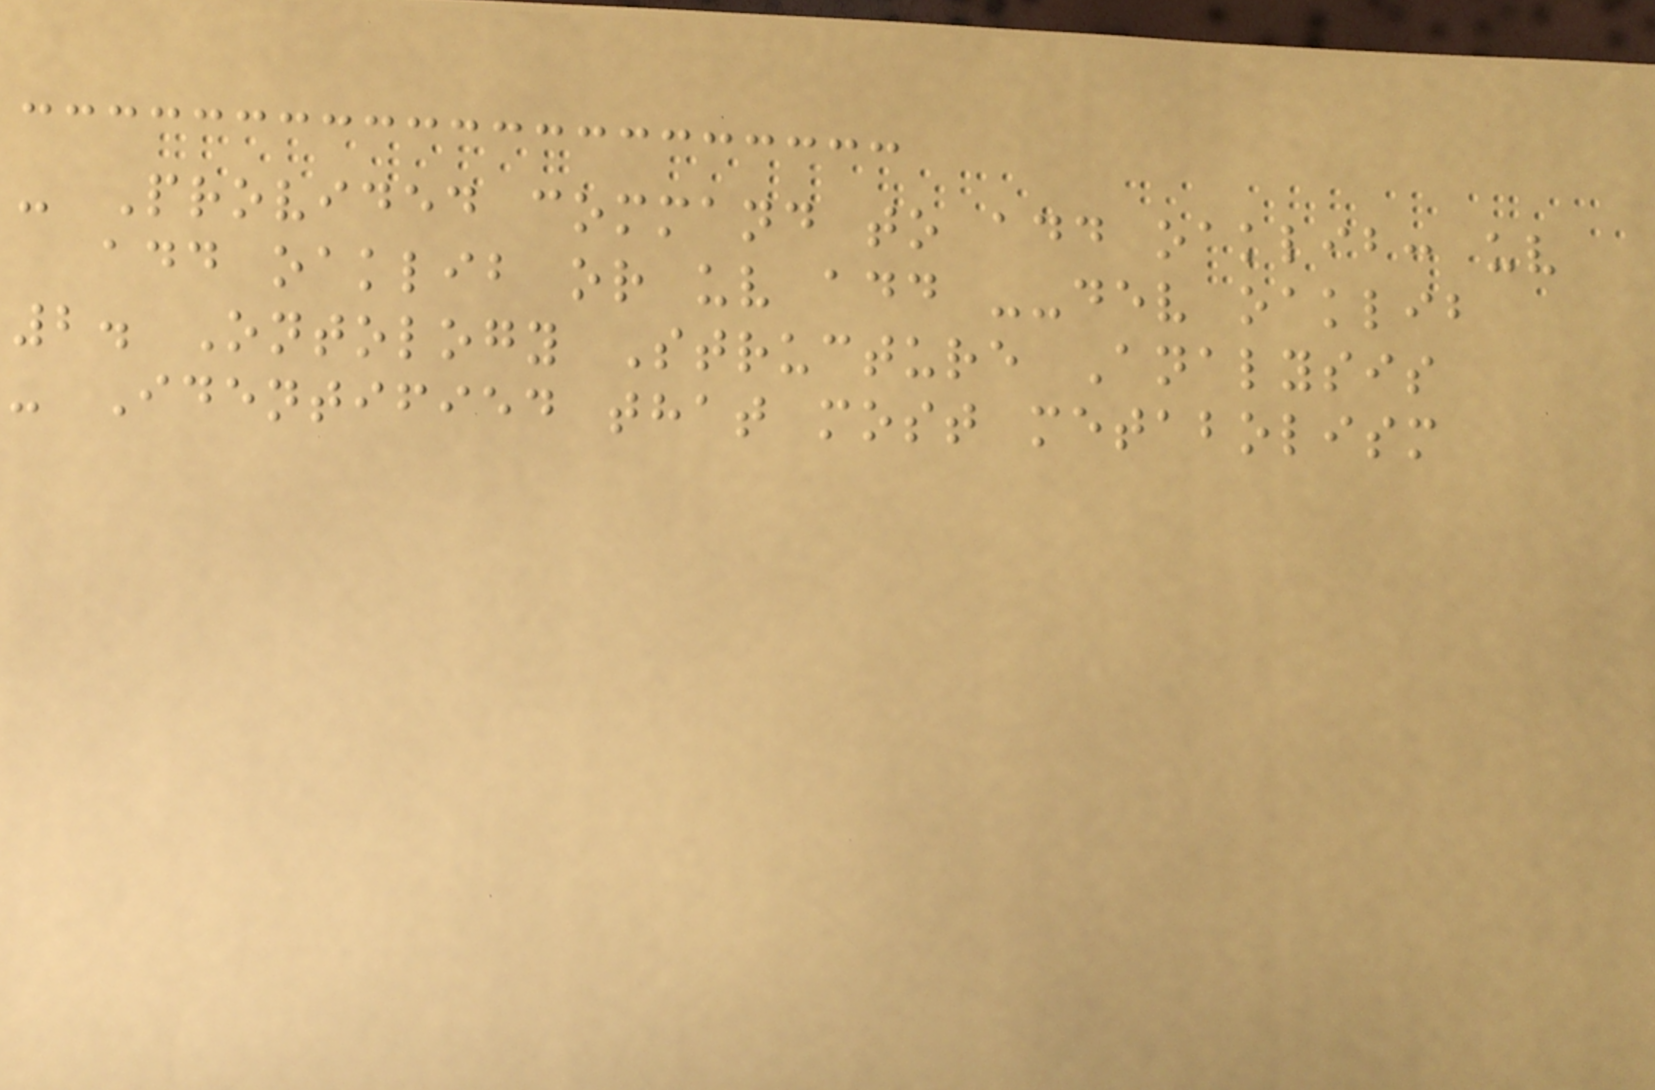- Provided command to add oaklib: uv
add oaklib or uv add --dev oaklib
2. Ontology Structure Analysis
- Identified that most metabolism
